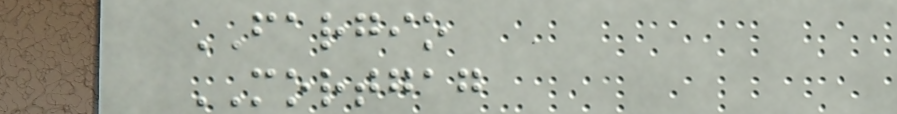FARGIO
MORTGAG
